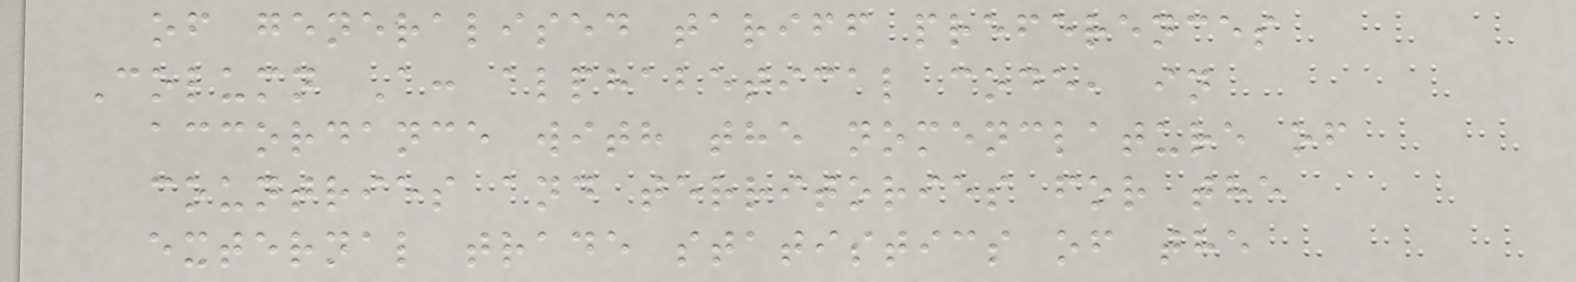of generalised tariff preferences
Column A: alphabetical code, in
accordance with the nomenclature of
countries and territories for the
external trade statistics of the
